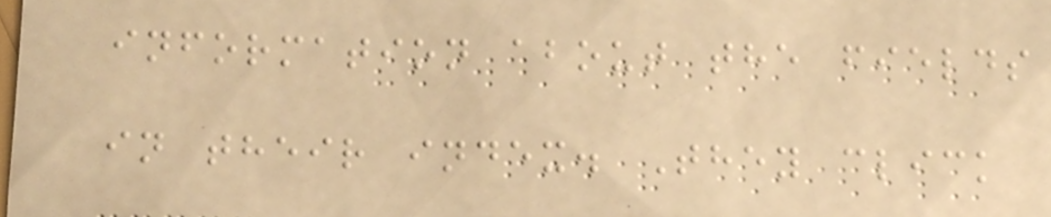information about the fields
in their index. They click
